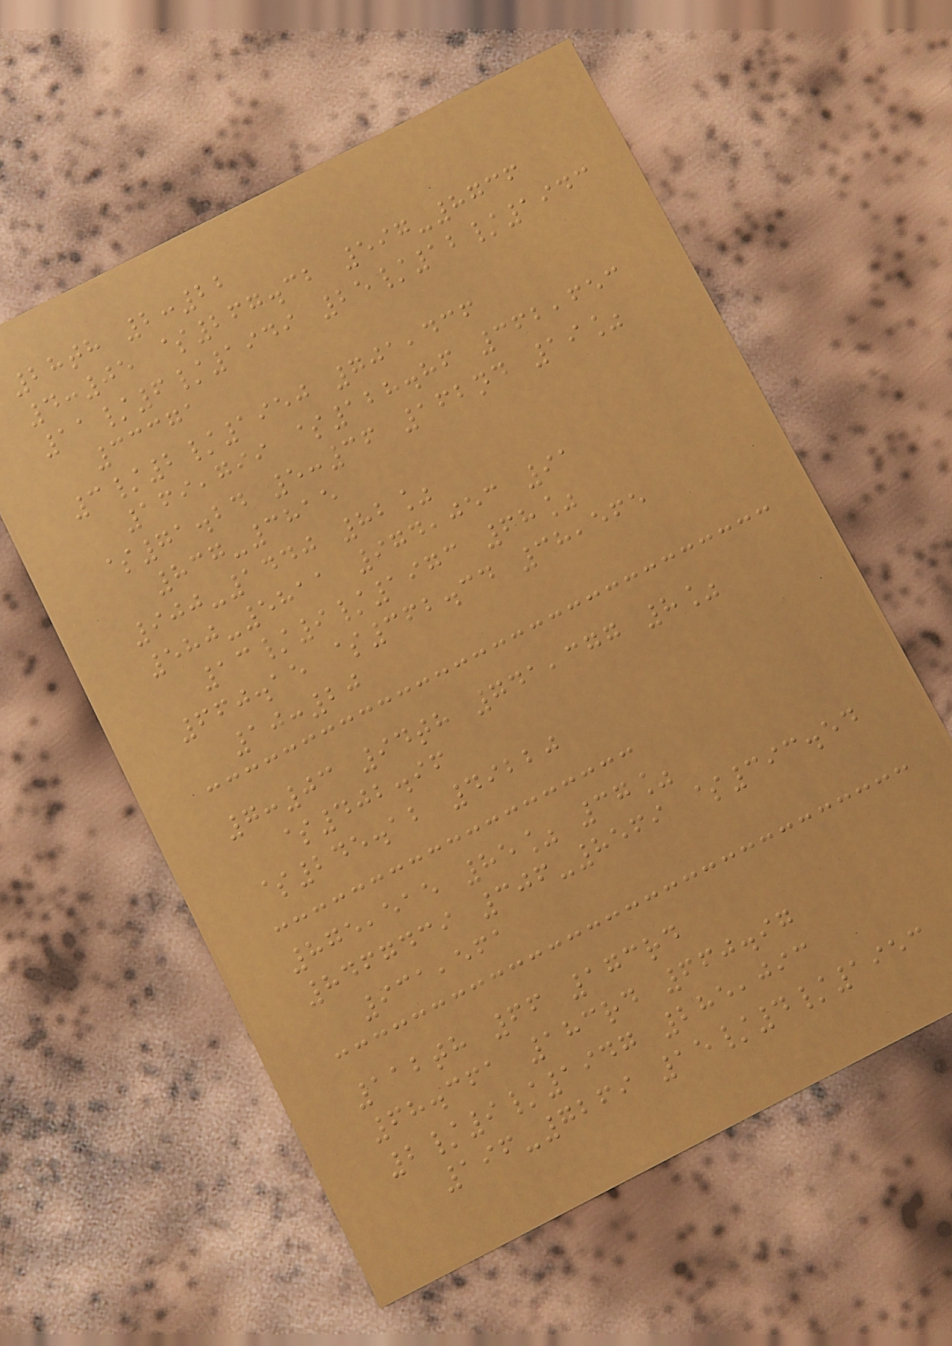28th 2:22
4:05 $267.32 597-8736
11/6/1949 25/12/1943
33371
3/2/1950 701,436
169,799 $128.86 362,653
$71.24 5:36 162nd 19%
837-3815
900-1440 82%
580-5811 974,053 91
13/9/1973 68%
660.15 $362.34 38,565
10:20
7:03 94th 741,377 8%
$402.96
$245.12 49220
875,515 85% 37%
8467439 306-8569 $393.54
931,561
112th 66 173rd
68.361 183rd 660.97
2/9/1947 285,093
196-7269 15/4/1953
